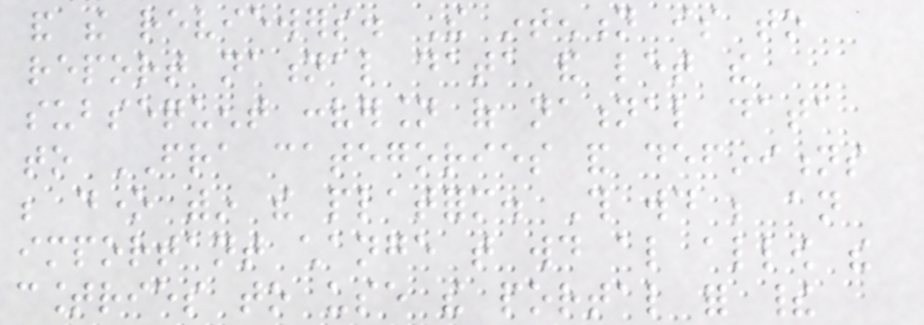and the reviewers. The intention is to
report national data and let the
subsequent conversion of national data
to FRA categories and definitions
be done within the platform. This would be an
important change that would also allow the
countries to use the portal for their
